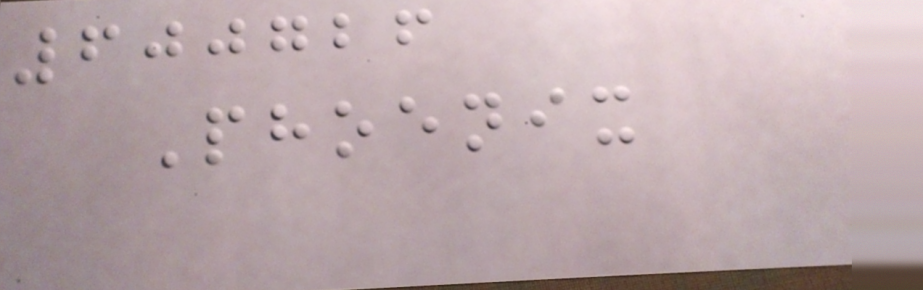600726
Phoenix
